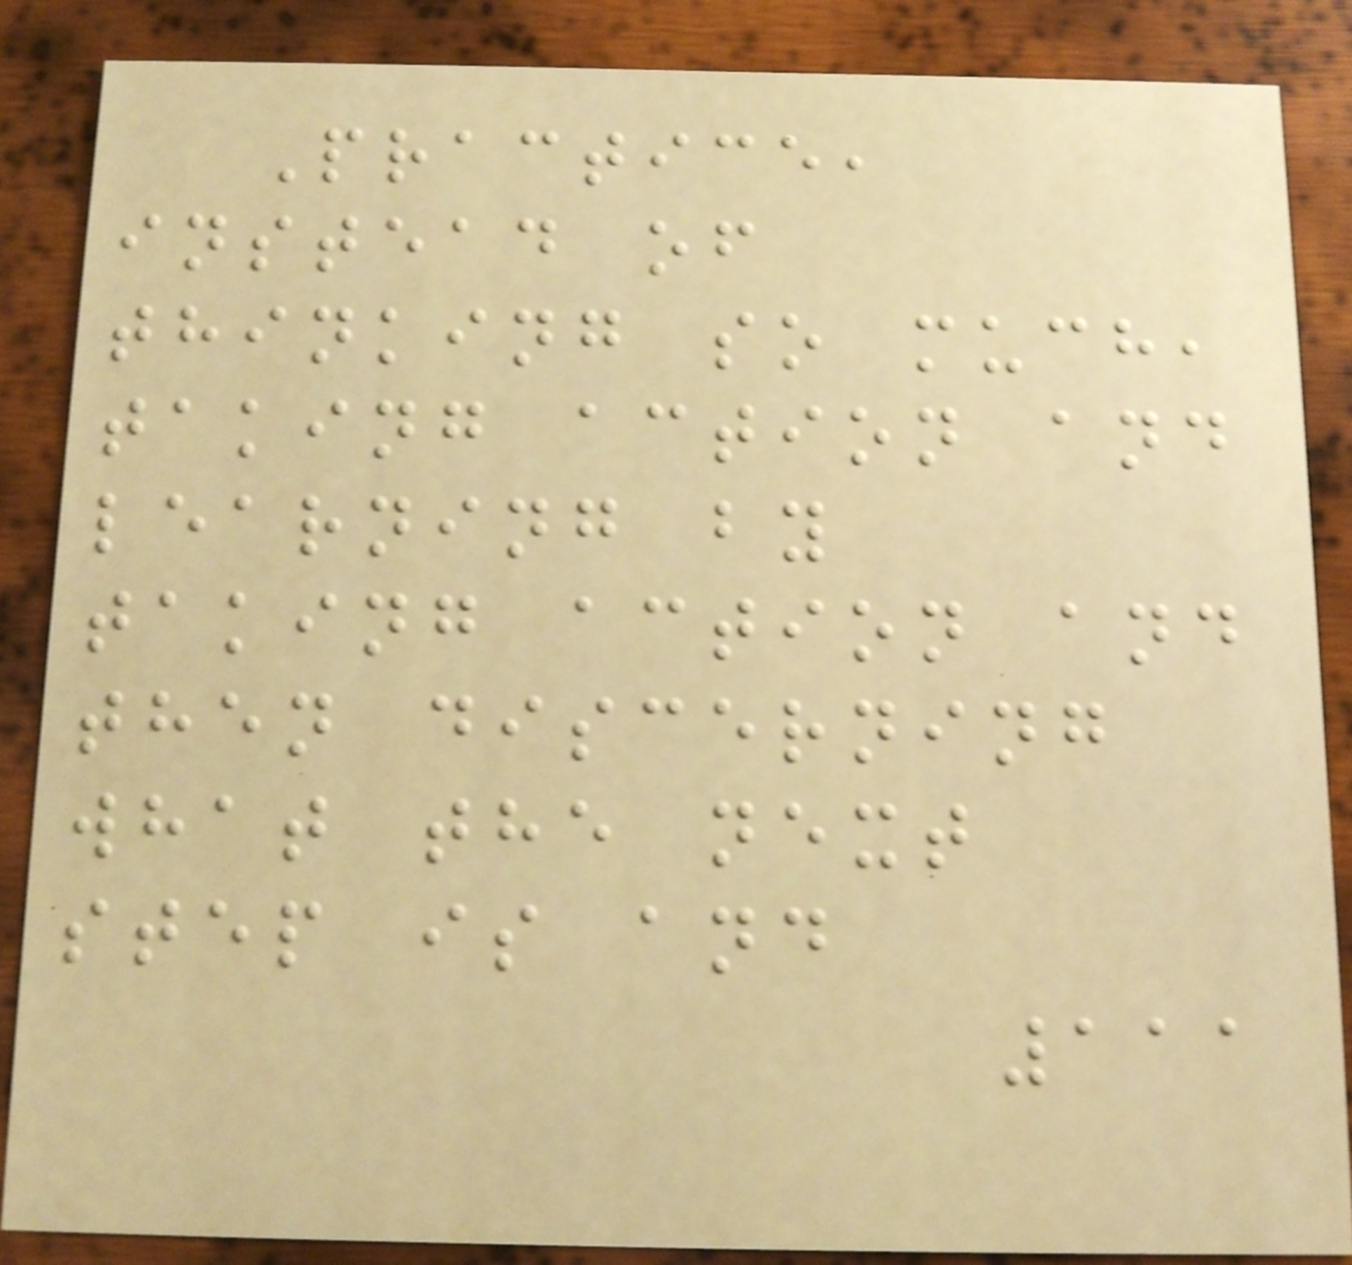Practice,
instead of
thinking so much,
taking action and
learning by
taking action and
then discerning
what the next
step is and
111
